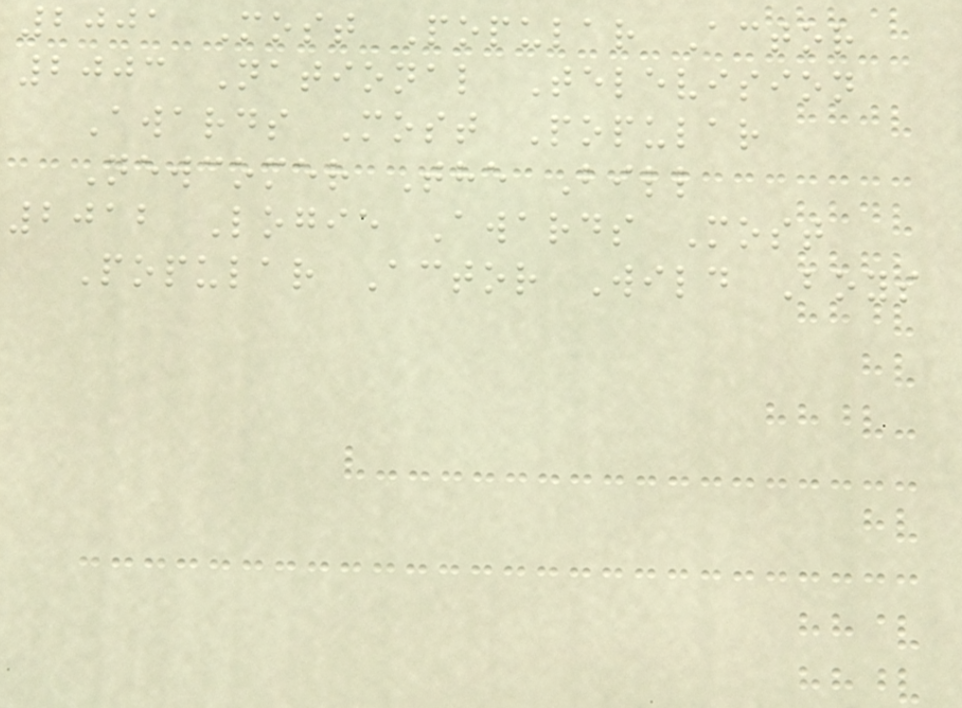2001 Most Popular Actor
2003 National Television
Awards Most Popular
Newcomer The Bill
2012 Logie Awards Most
Popular Actor Wild Boys
